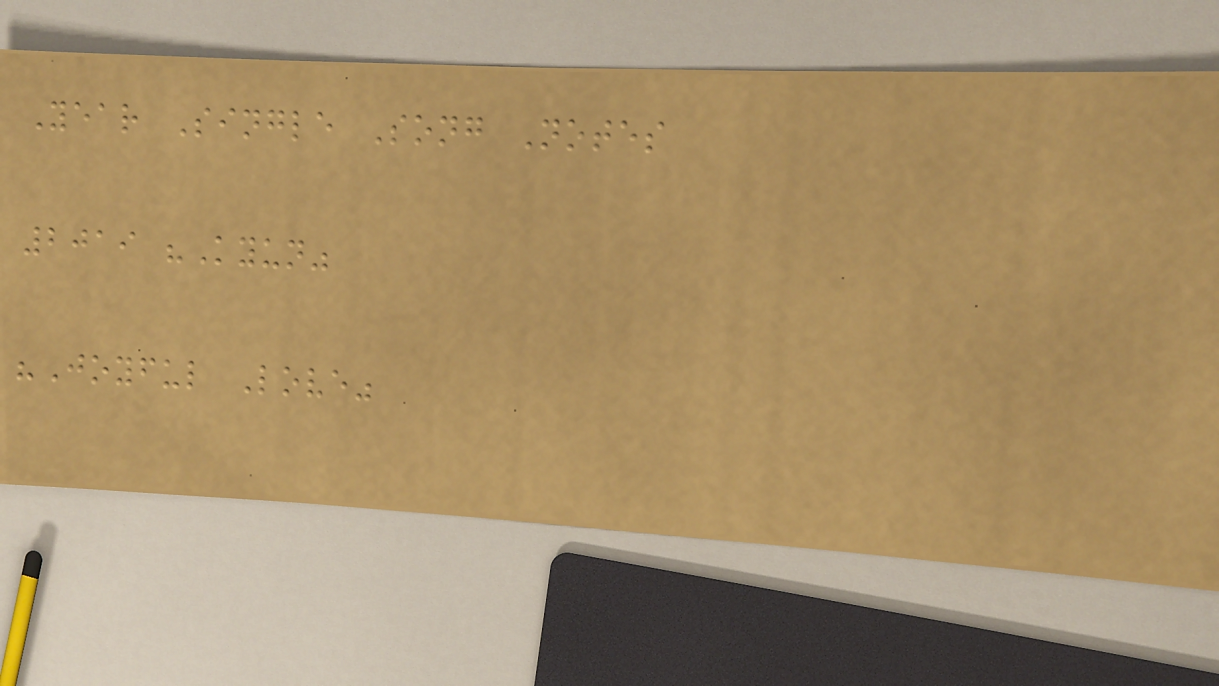Year Single Song Notes
2019 "Kyun"
"Joyful Love"
